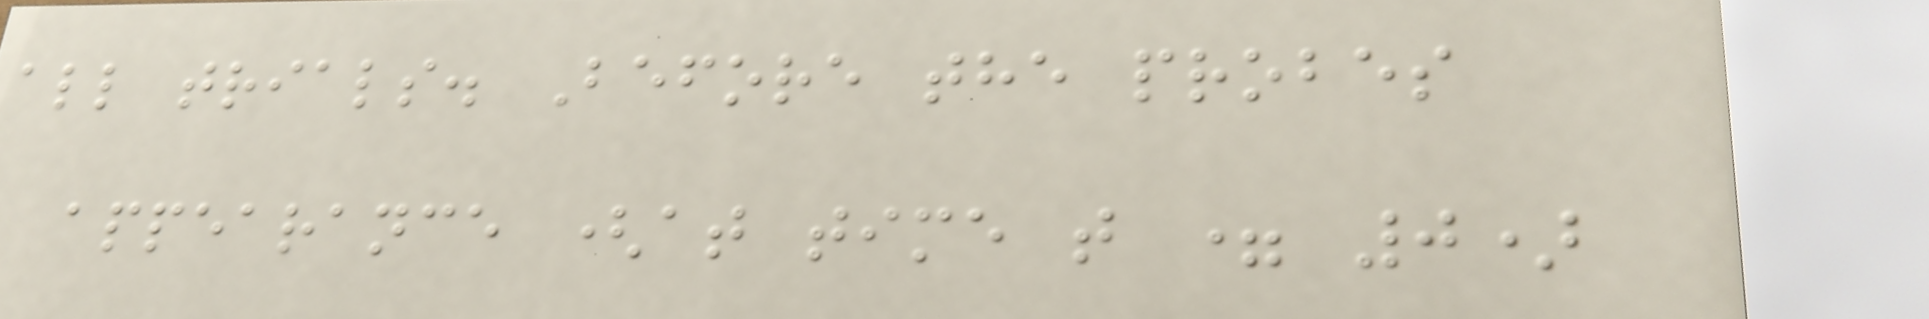all trials. Before the probes
appearance (at time t = 0)
